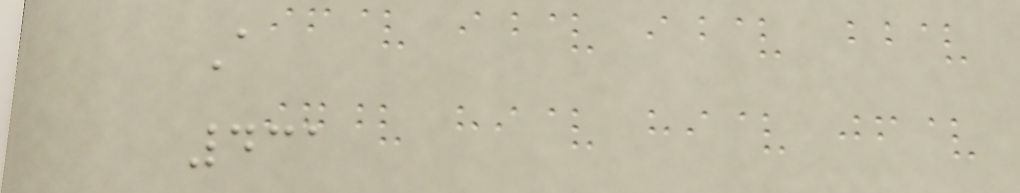A
431
